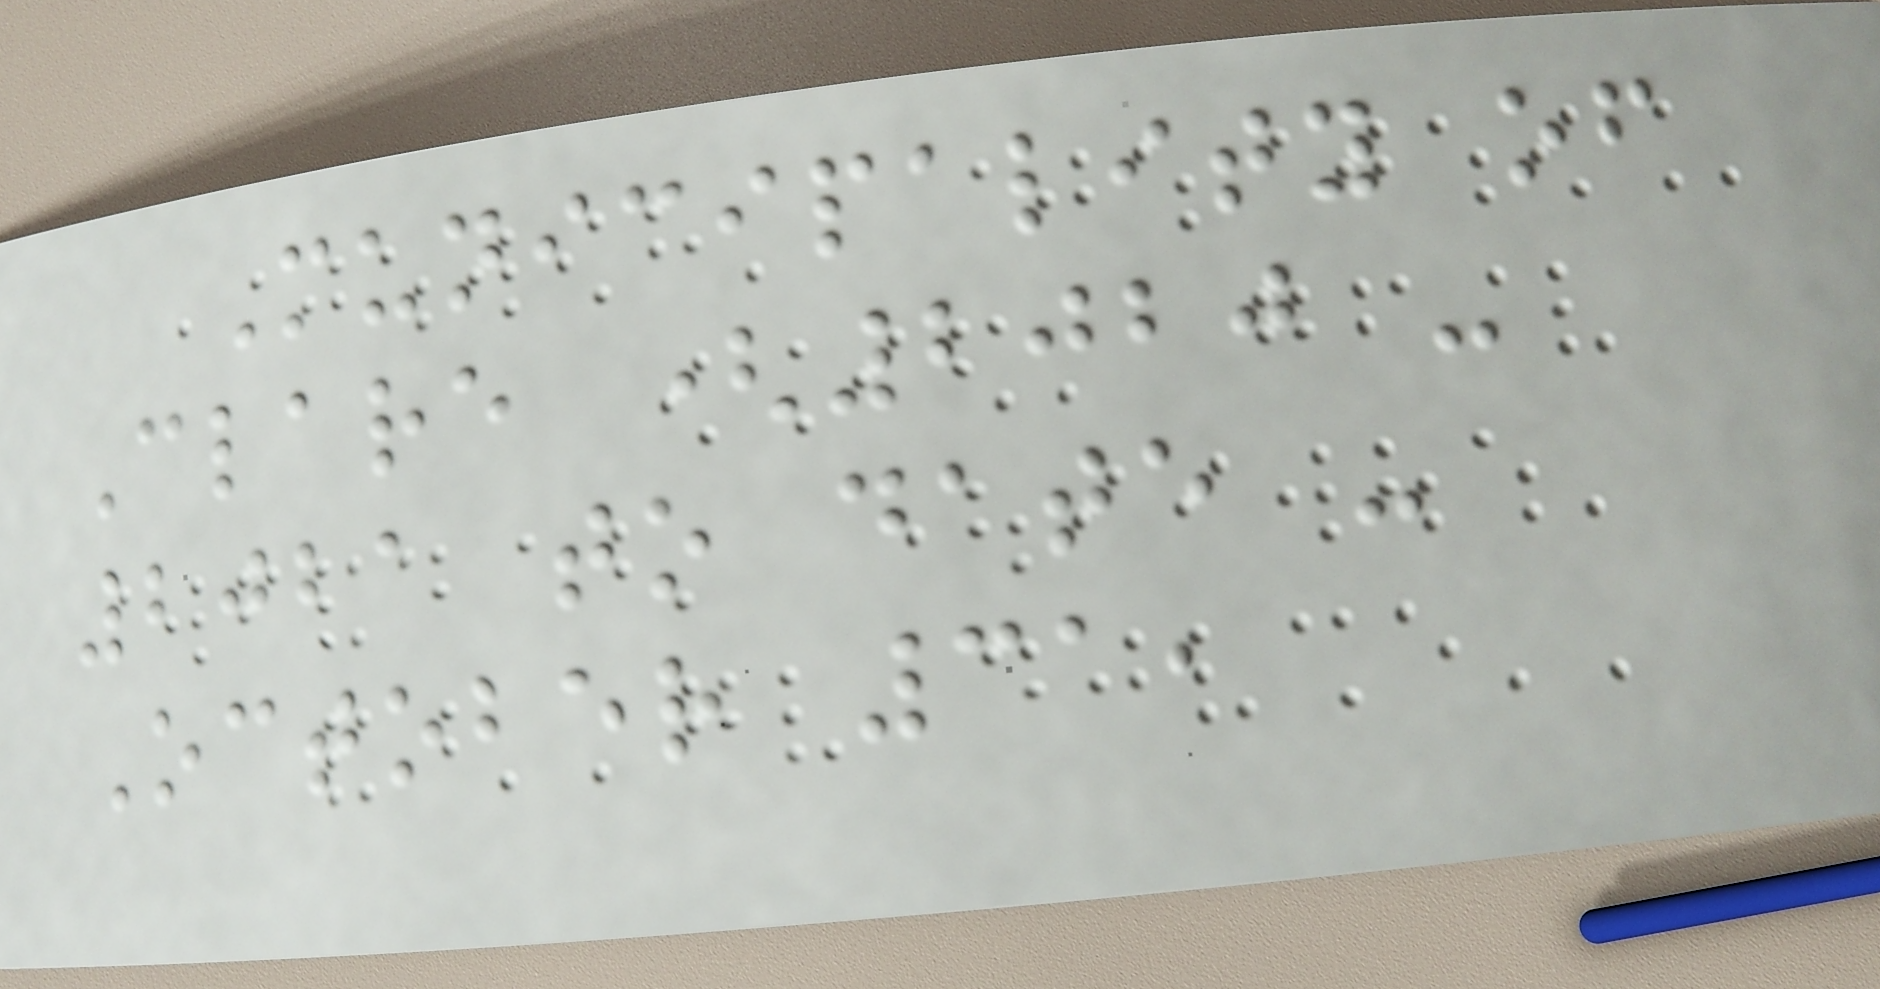Municipality of
Clare (2020 -
2021 to date -
October 31,
